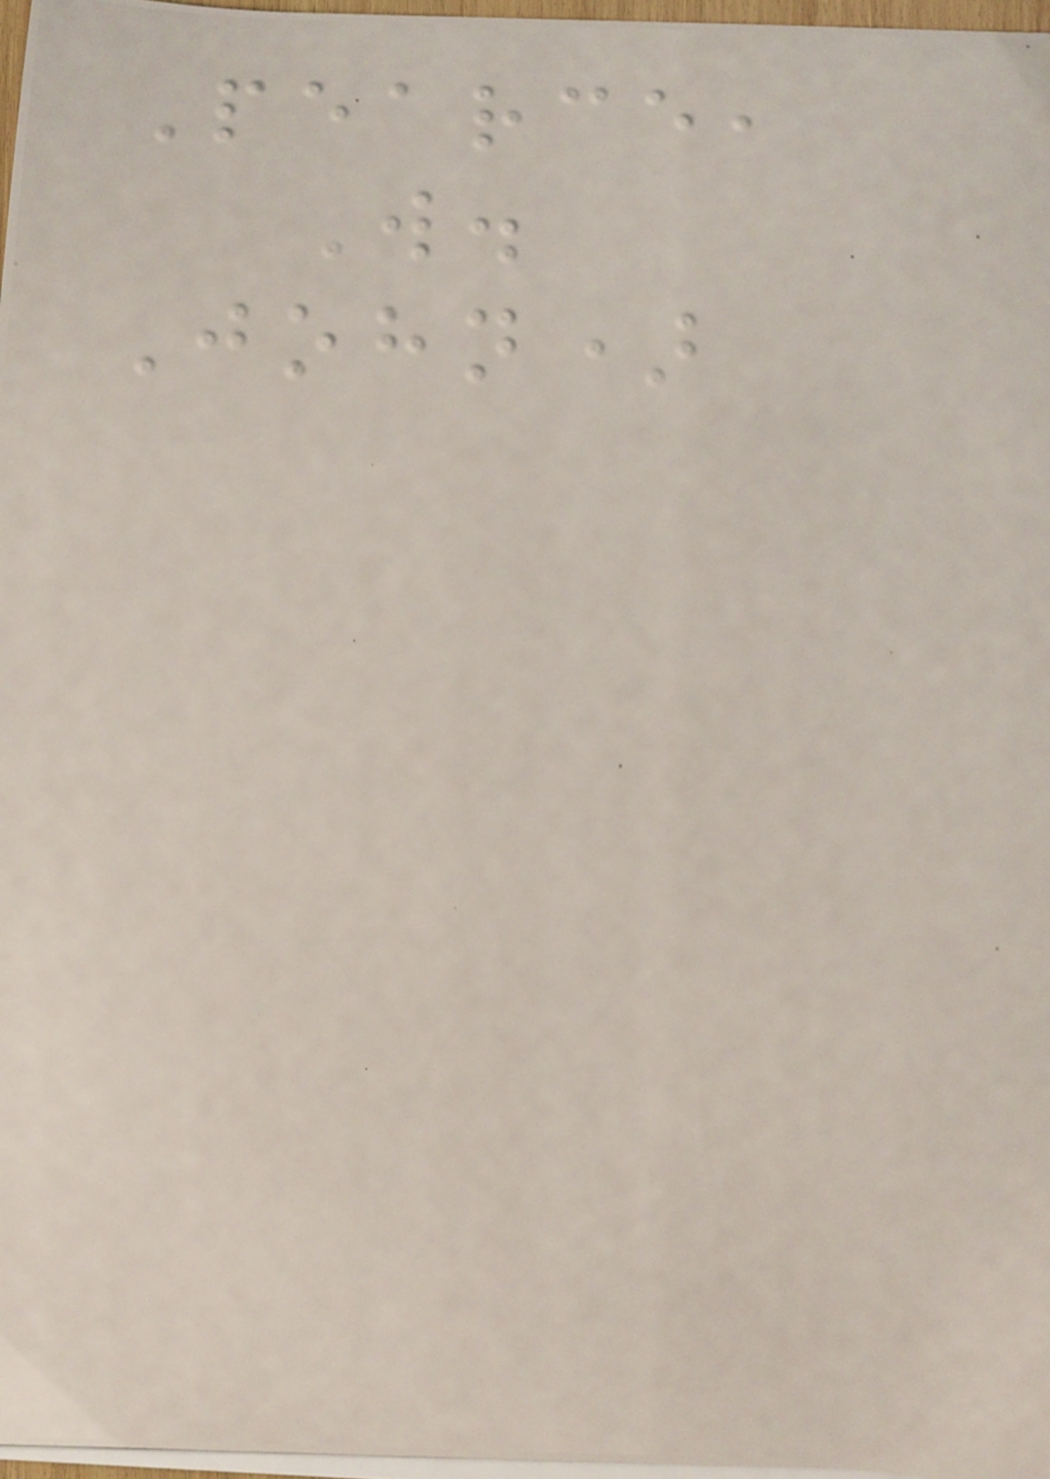Pearce,
W.
John)
